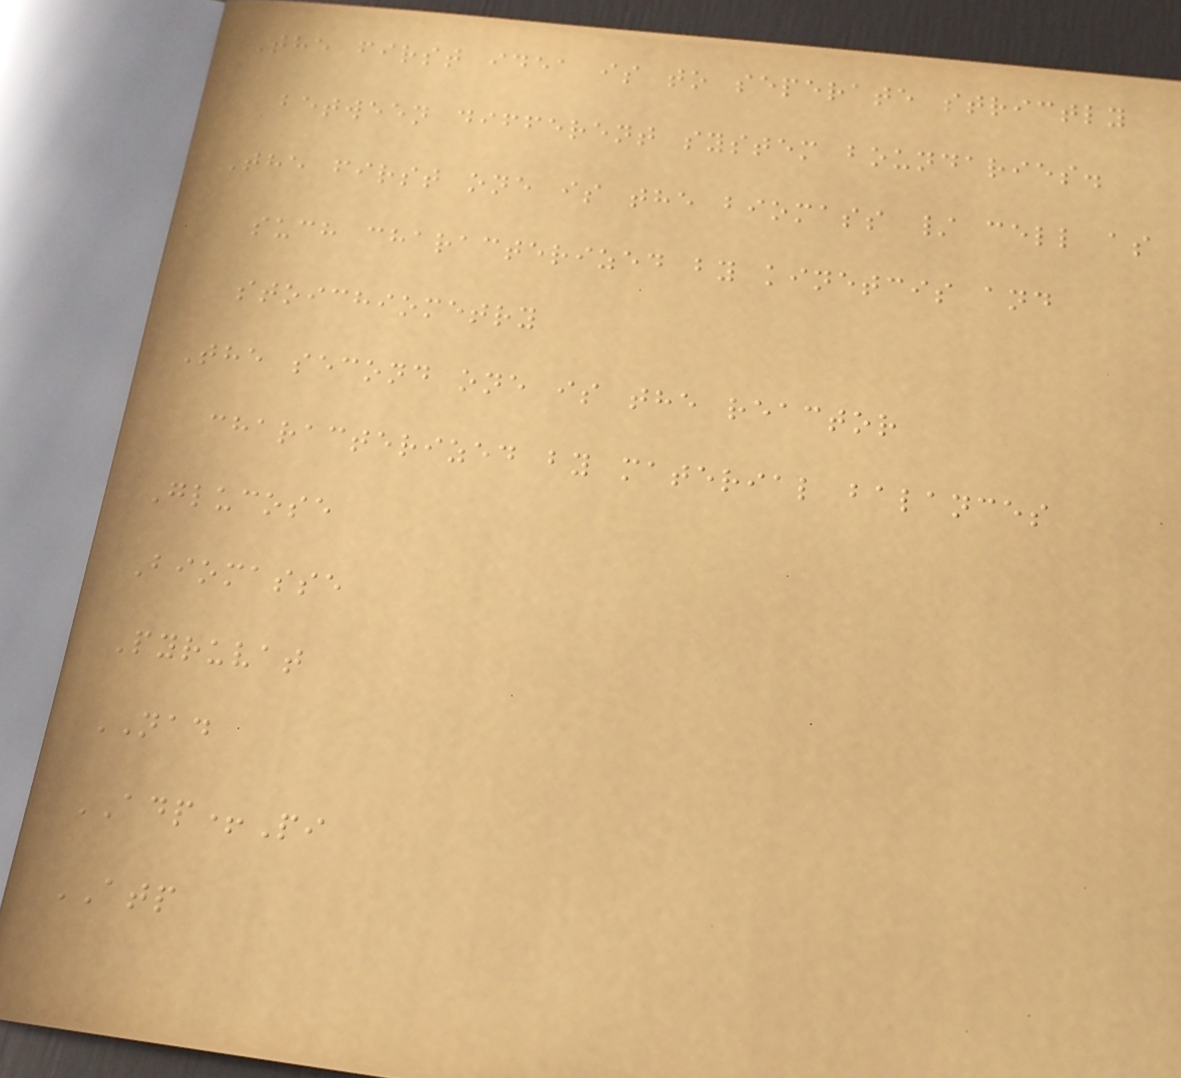The first idea is to seperate strictly
between different system boundaries.
The first one is the biomass / cell as
such characterized by kinetcis and
stoichiometry
The second one is the reactor
characterized by material balances
Glucose
Biomasse
Pyruvat
NAD
ADP+Pi
ATP
